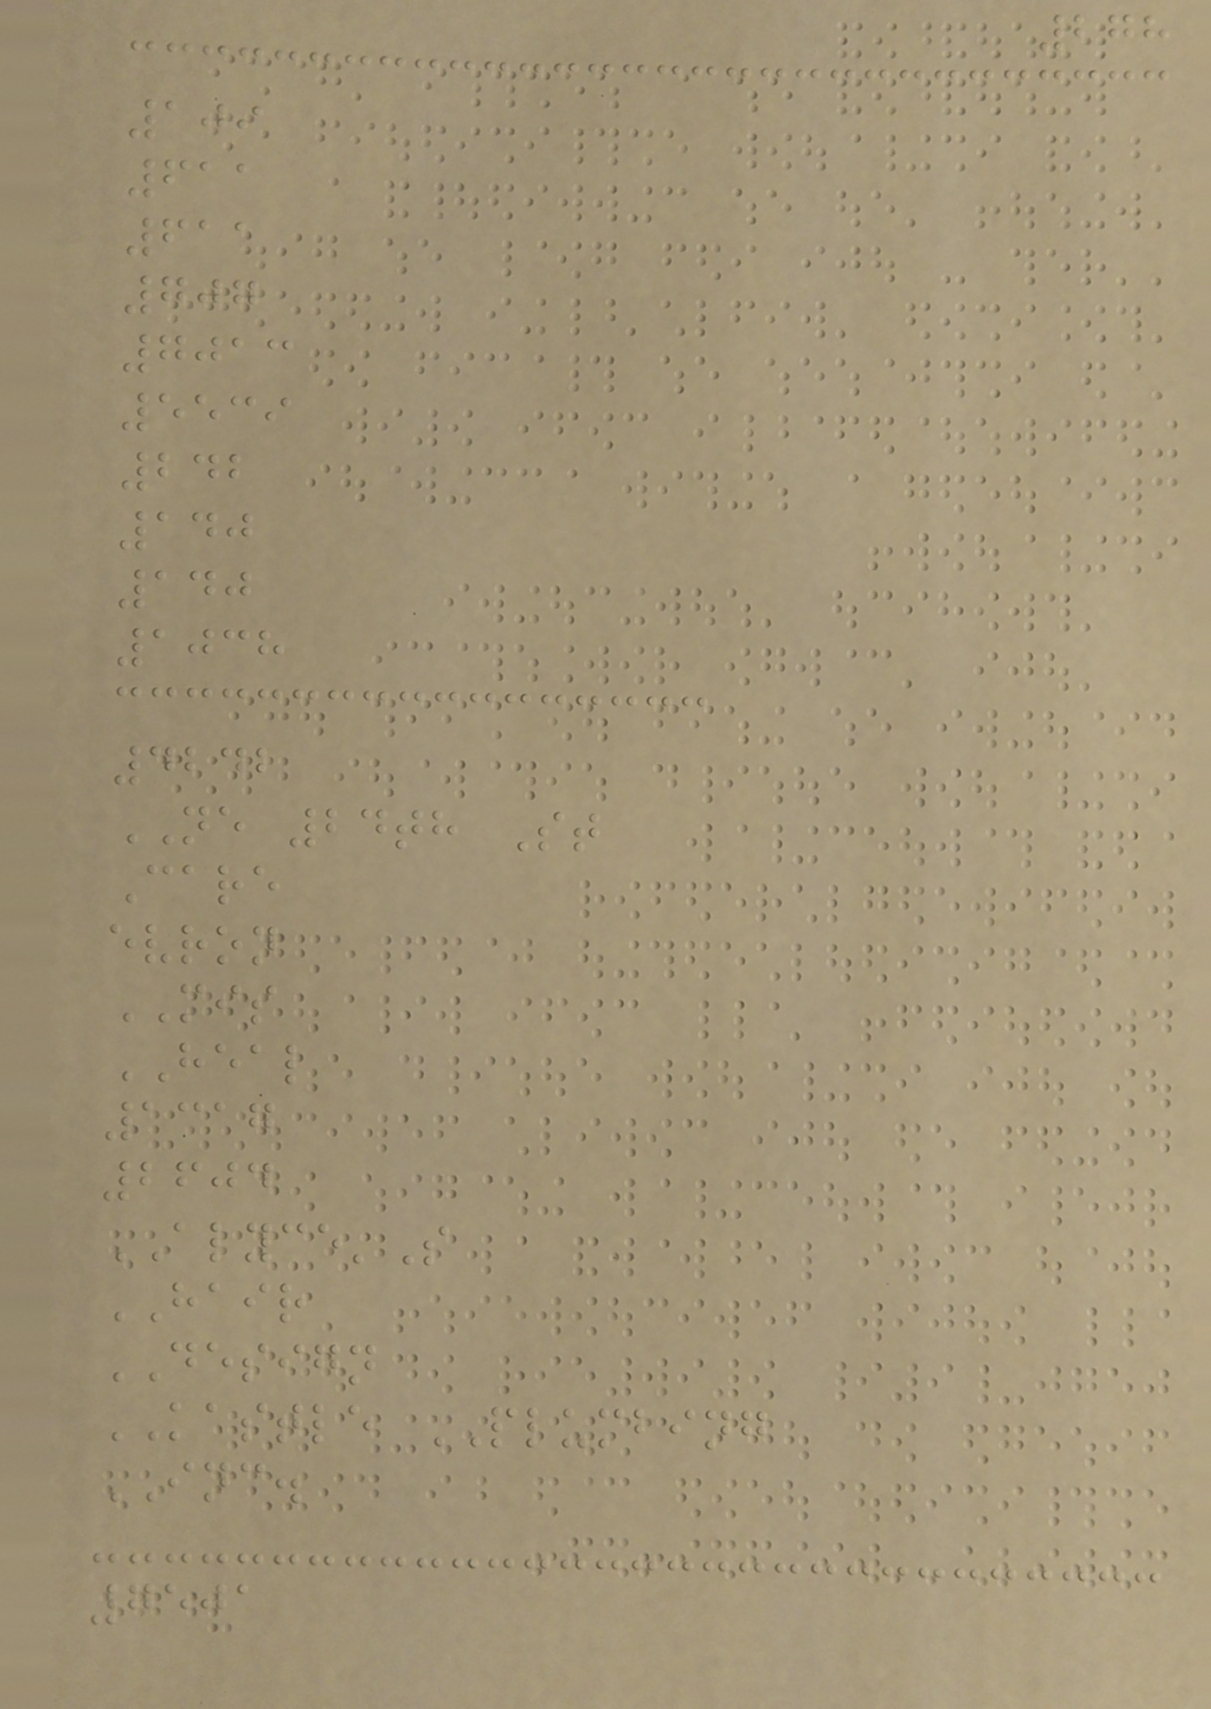278
109
611
611
707
7013
5539
242
140
140
1038
4242
NE 24th St
Care
evron
MIS
HEAL
1317
2604
ALYCE'S
HAIR
DESIGN
KASTLE PLUMBING
INC.
7501
